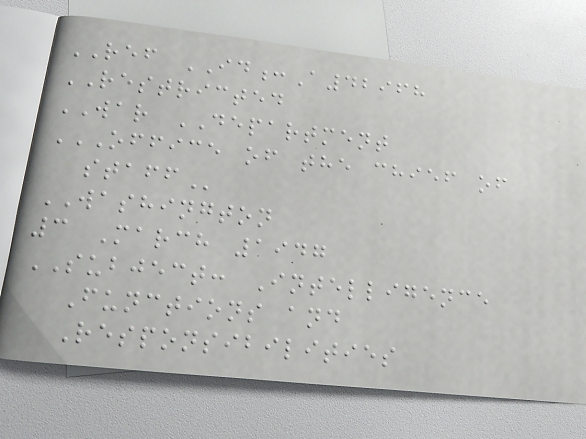REF ID:A42968
RESTRICTED
WAR DEPARTMENT
OFFICE OF THE CHIEF OF
STAFF
WASHINGTON
3 March 1947
SUBJECT: Intelligence
Functions and
Responsibilities
